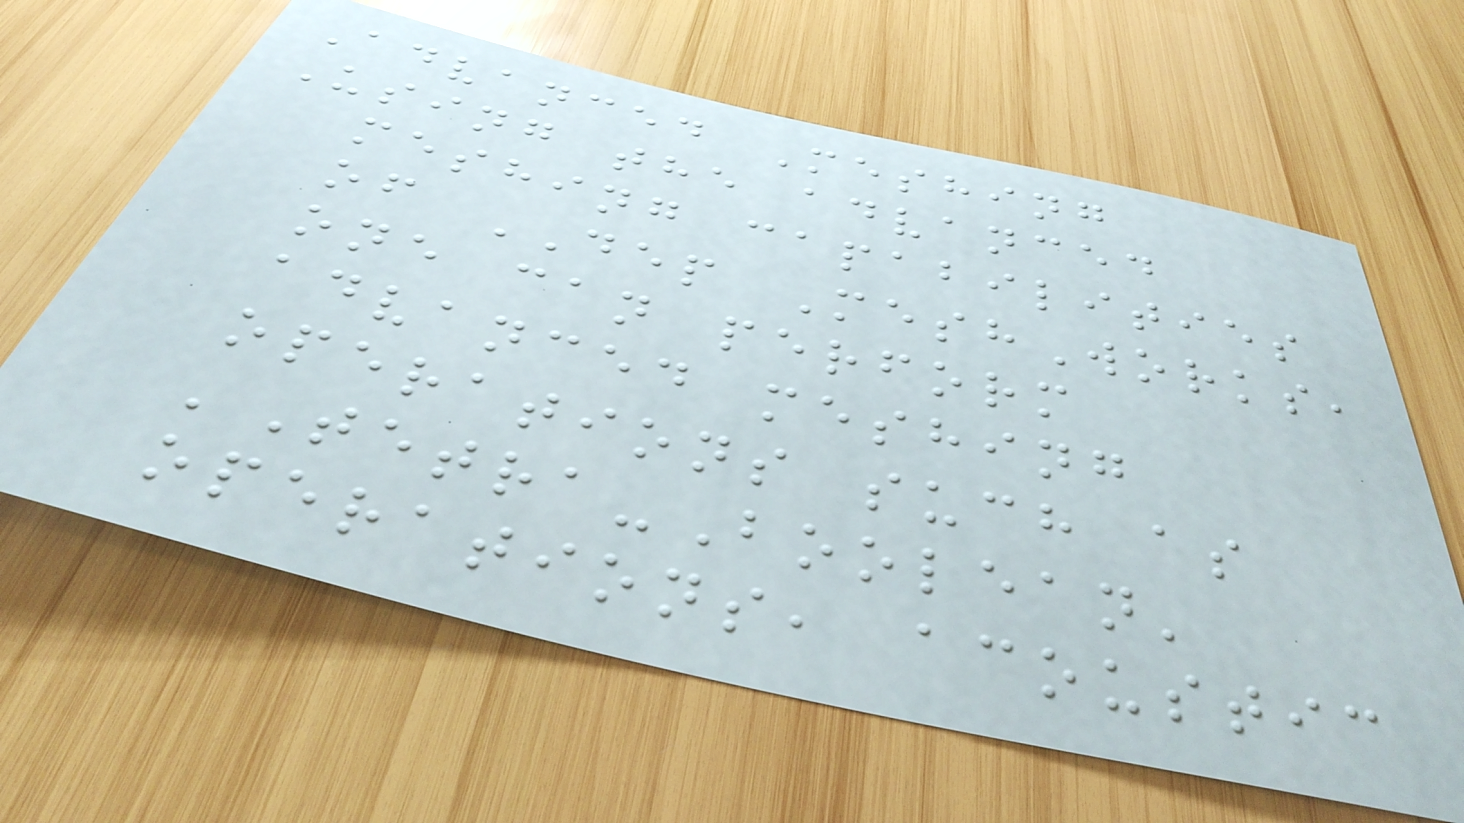Advanced Meshing
Using the advanced
meshing capabilities
of DEP MeshWorks,
one can perform
advanced meshing
operations such as
'Tetra-Boolean'
operations, acoustic
